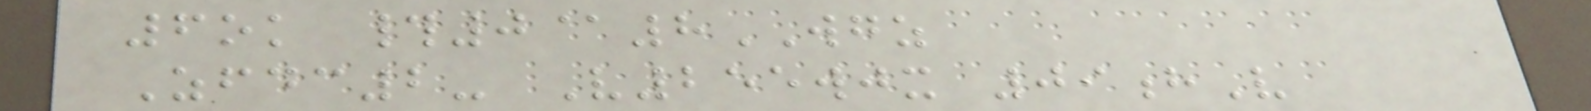6ok #0@8WGZ
Zfdc2- V255wjx 09hV
